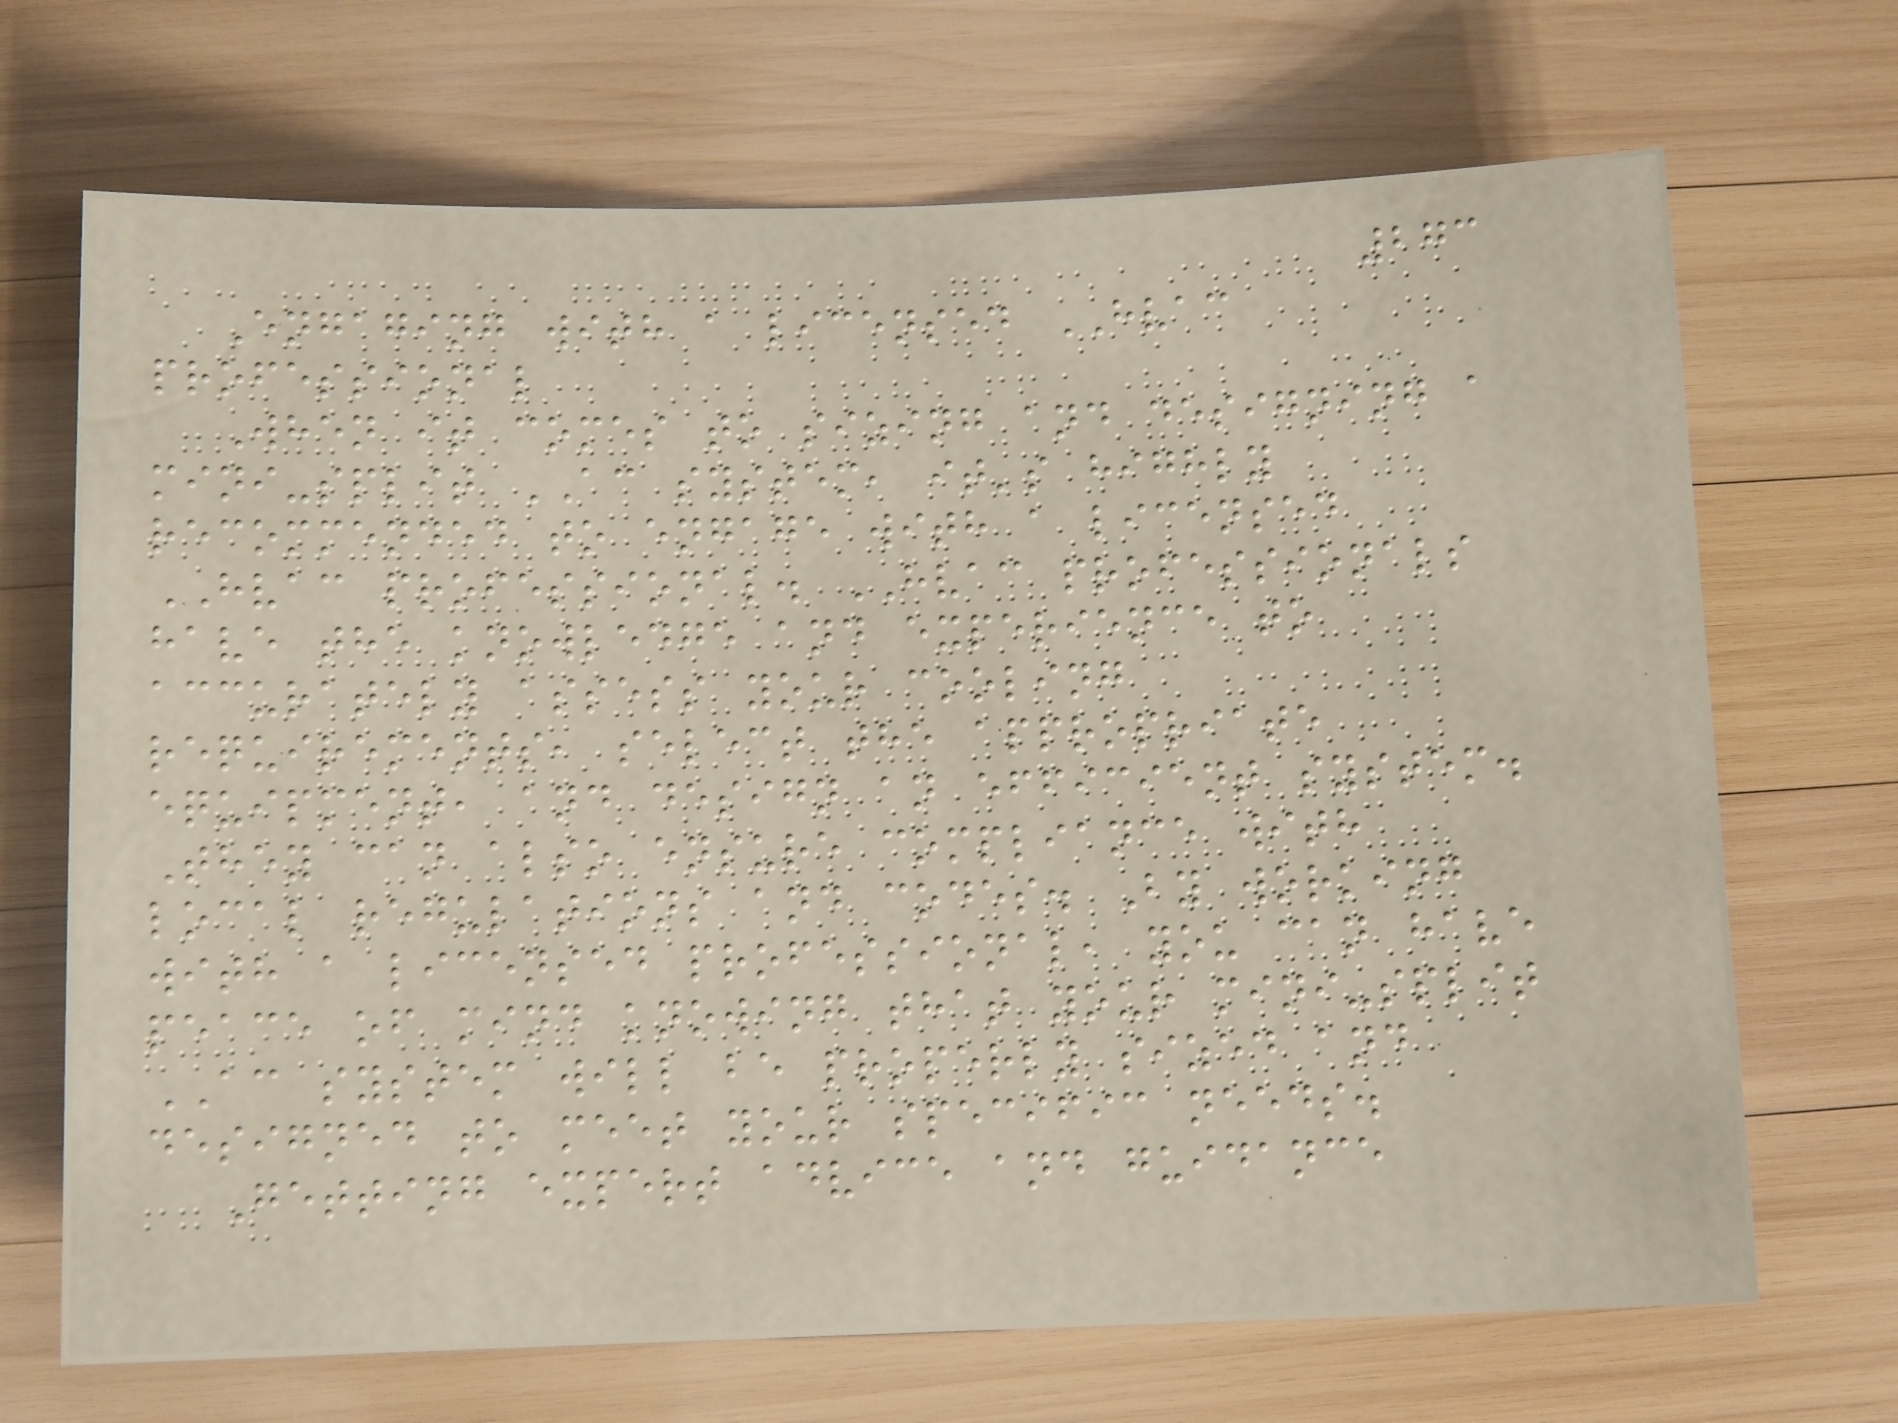273
Engaging with a licensed HVAC
professional
When it comes to sizing and designing a
mini-split AC system, it's highly
recommended to engage with a licensed
HVAC professional. HVAC professionals
have the knowledge and experience to
accurately assess your cooling
requirements, select the appropriate
equipment, and design an efficient system.
They can also ensure compliance with
local regulations and codes. By working
with a licensed professional, you can have
peace of mind knowing that your mini-split
AC system will be properly sized and
designed to meet your specific needs.
Getting expert advice and guidance
